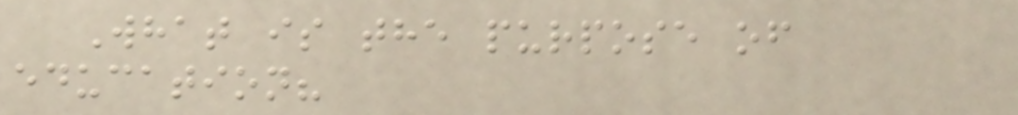What is the purpose of
education?
